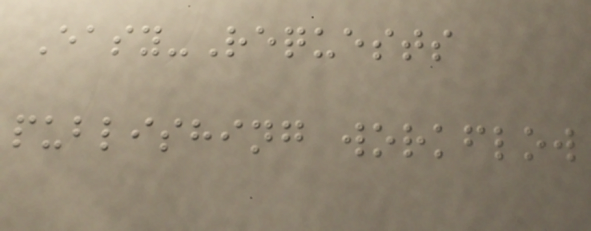Easy-Requests
publishing workflow
